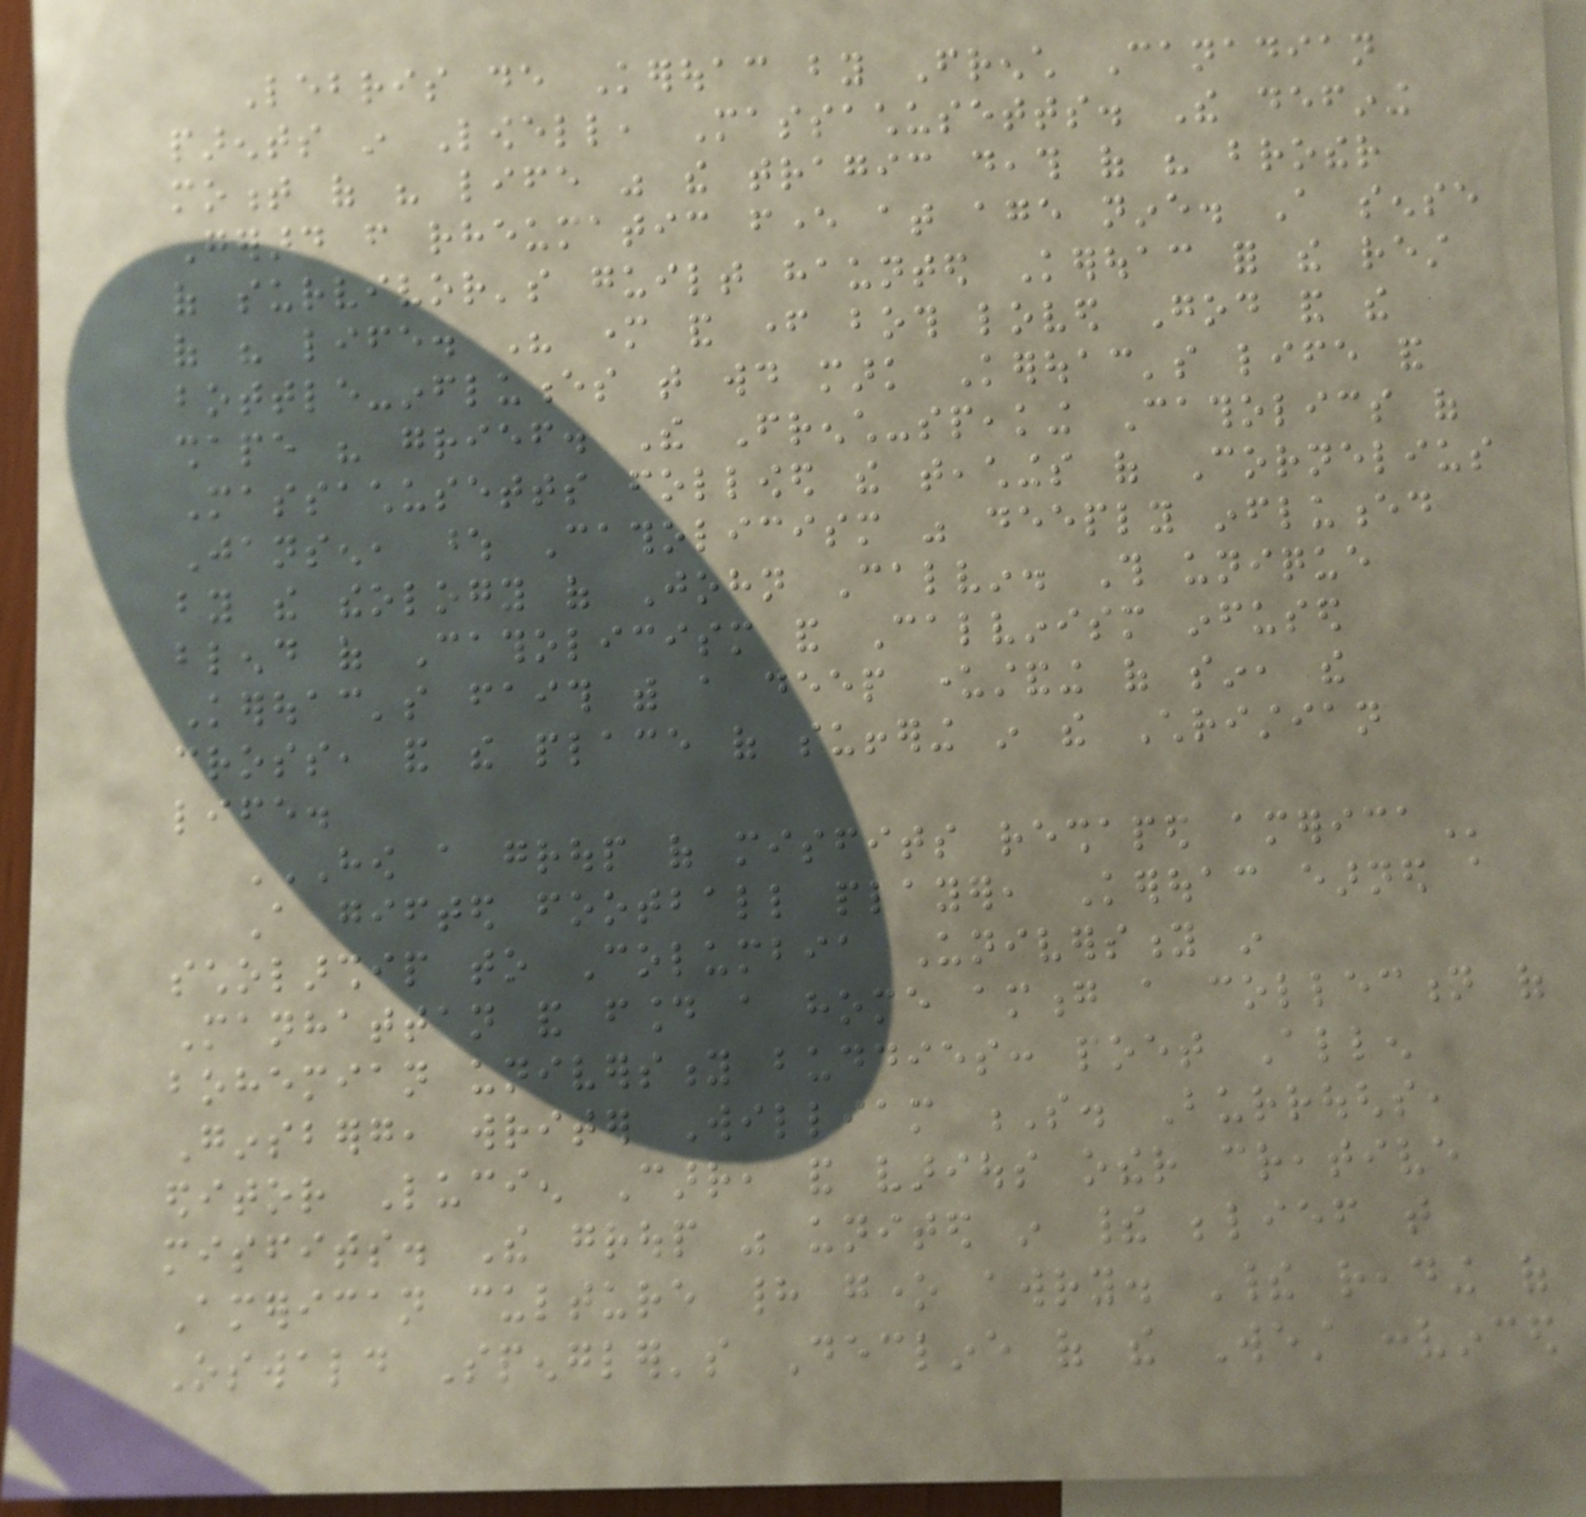Lebris de Kerouac by French Canadian
parents in Lowell, Massachusetts. The defining
moment of his life was the tragic death of his brother
Gerard from rheumatic fever at age nine. A sense
of survivor's guilt haunted Kerouac for the rest
of his life. His mother and father both loved God and the
bottle-influences that would mark Kerouac's life and
shape his grief. The French-speaking Catholics of
Massachusetts followed the teachings of Cornelius
Jansen, whose Catholicism was deeply influenced
by the theology of John Calvin. This unique
blend of Catholicism and Calvinism infused
Kerouac's faith with a deep understanding of sin, the
cross, and the place of suffering in the Christian
life.
HOW A GROUP OF MISFITS RESHAPED AMERICA
A gifted football player, Kerouac earned a
scholarship to Columbia University in
Manhattan and found a home among a collection of
bohemian university buddies: poet Allen
Ginsberg, writer William S. Burroughs,
editor Lucien Carr, and various other creative
misfits. The group was united in their belief that
American culture had gone awry. Their reading of
Oswald Spengler's Decline of the West convinced
